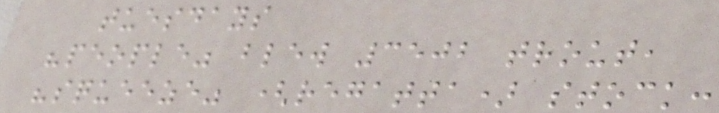tuesdays
"people" blew 3502 trout,
"squeeze" (regatta) stock:
